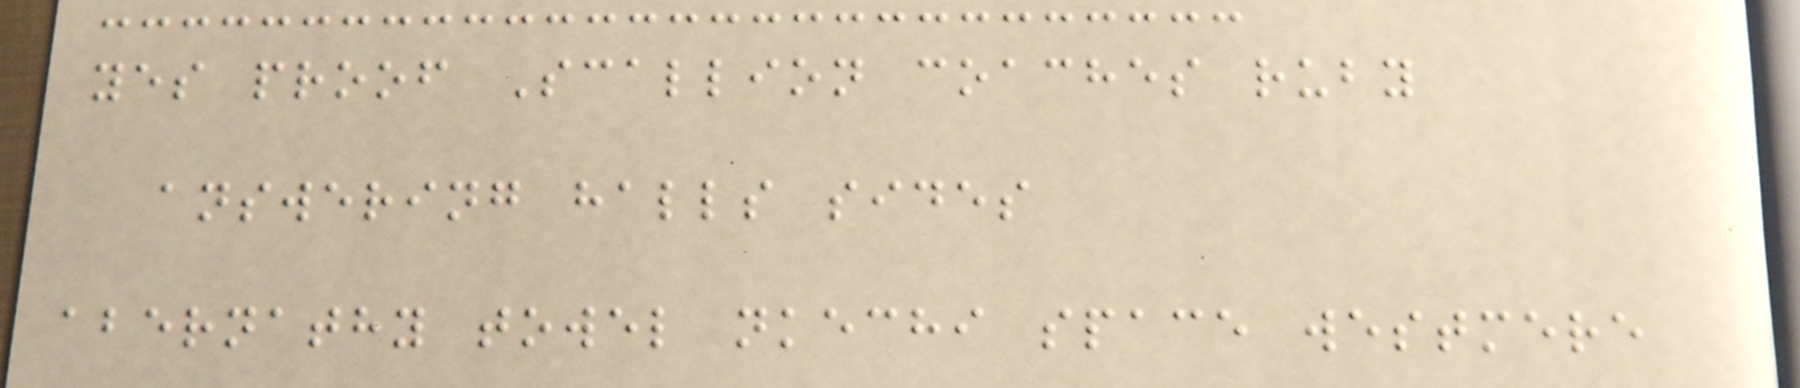yes proof Scallion coaches ruby
answering halls sides
abernathy towel nkechi space westmere
